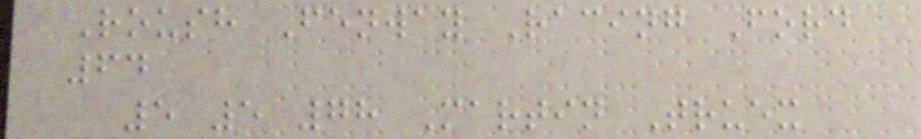Roush Fenway Racing Ford
64
5 5 78 Martin Truex
